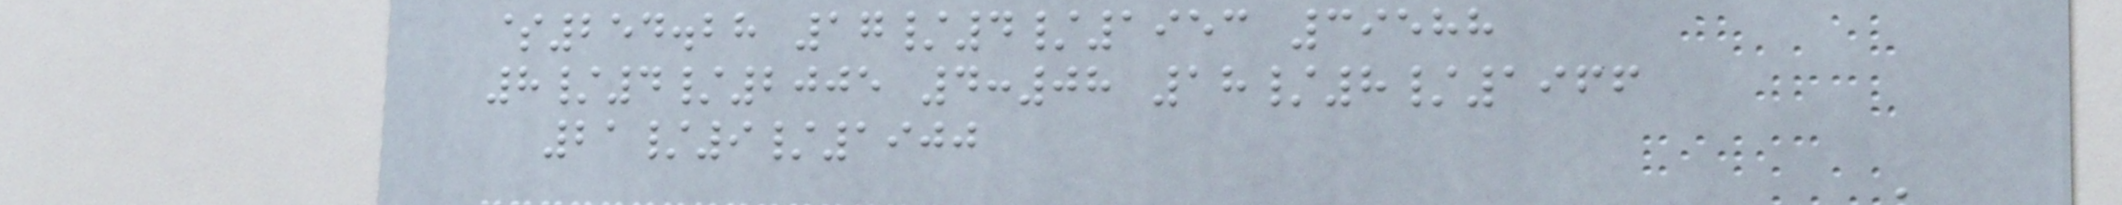$254.28 17/4/1953 39588
8/4/2005 4:08 18/8/1966
21/9/1900
